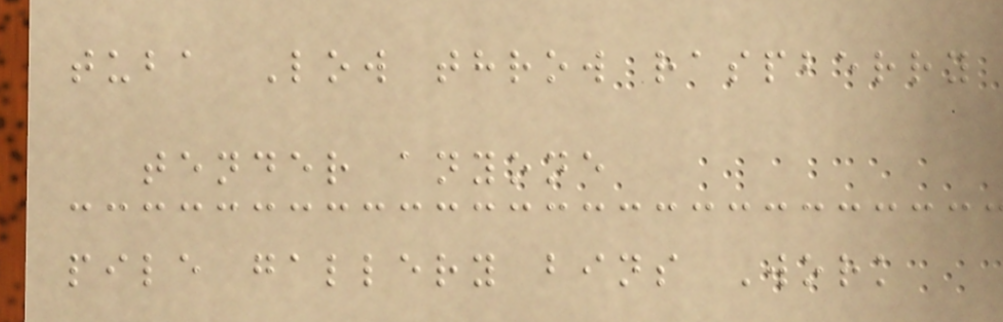tuba Low throw raspberry
tender anyone
pile gallery bins Work
